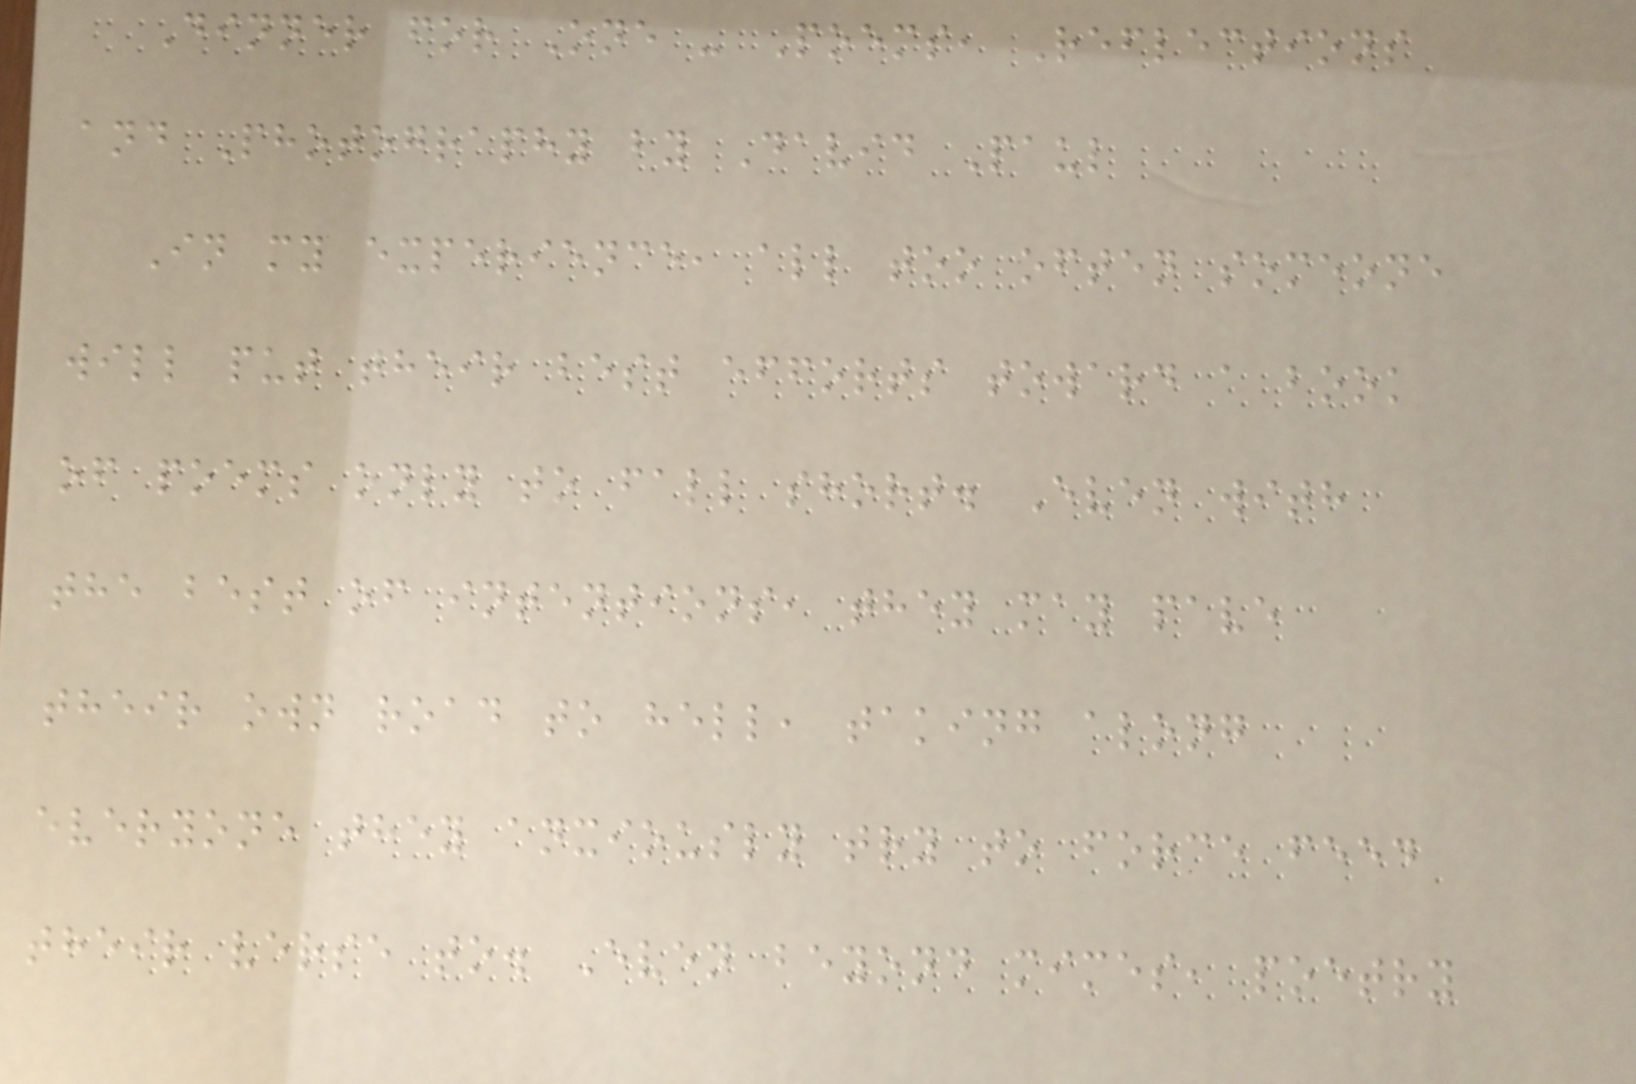Dinner for One - Poems, Reflections
and Photography by David Paul
In my experience, all too often someone
will put their best efforts toward a book
of poems only to fall short. Even with
the best of intentions, they may pave
their own road to hell, taking along
everyone they anxiously try to force feed
their verse to. Even beyond mimes, poetry
